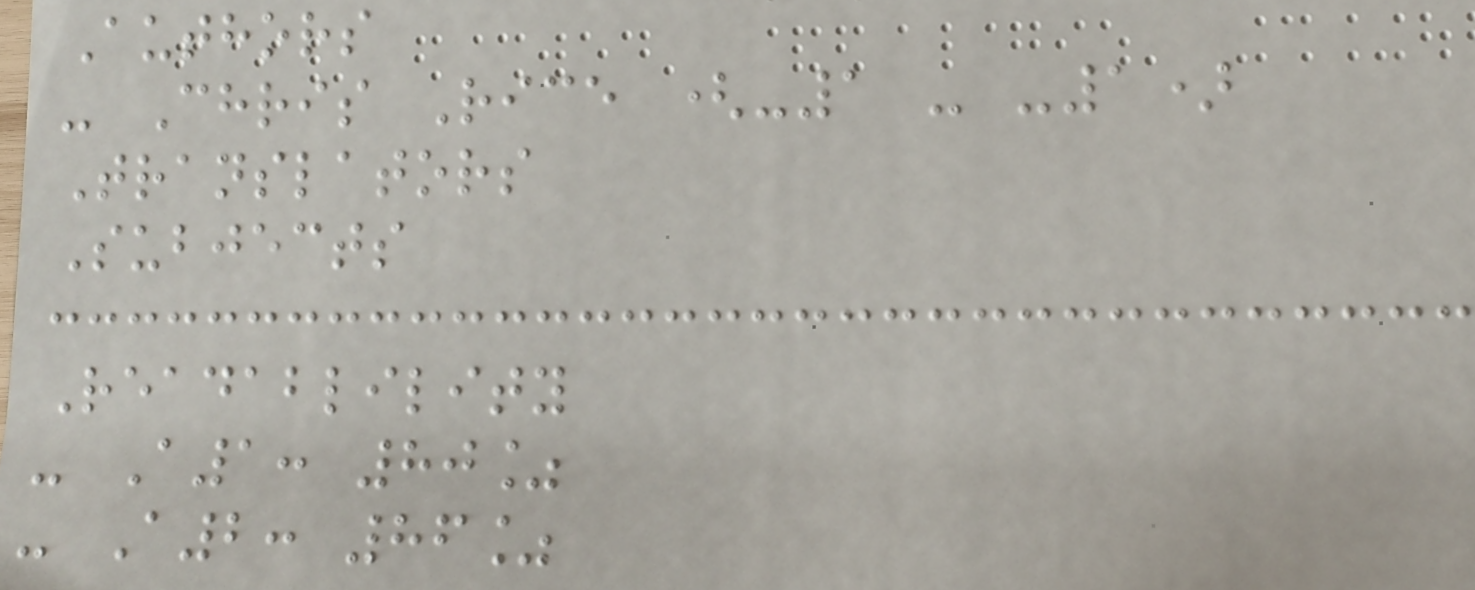Authors
- Chris Rice (-1 - -1)
Translators
Subjects
Readablility
- A1: 80%
- A2: 86%
